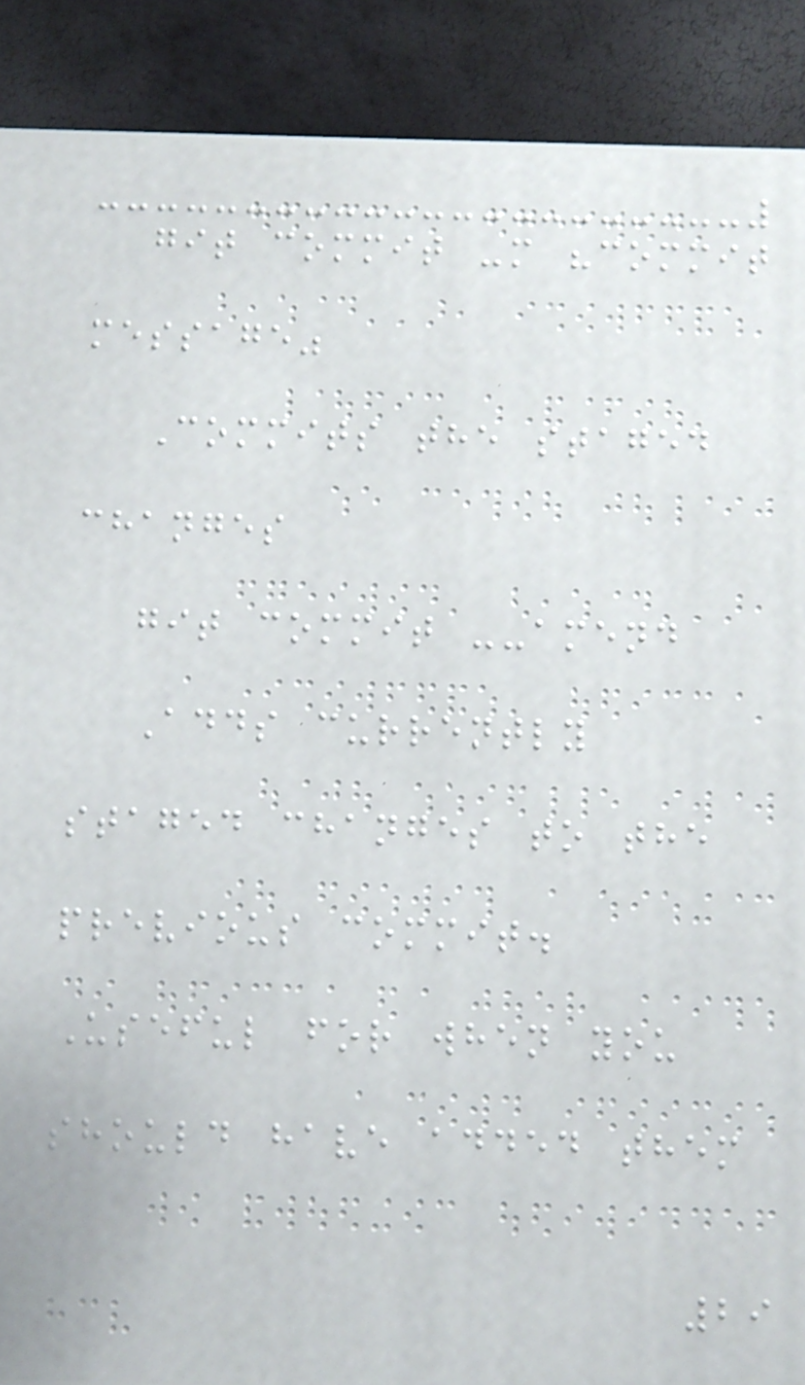git commit -m "commit
message"
Commits the staged
changes
git commit --amend
Adds currently
staged changes to the
previous commit.
Useful for when you
should have added them
29
